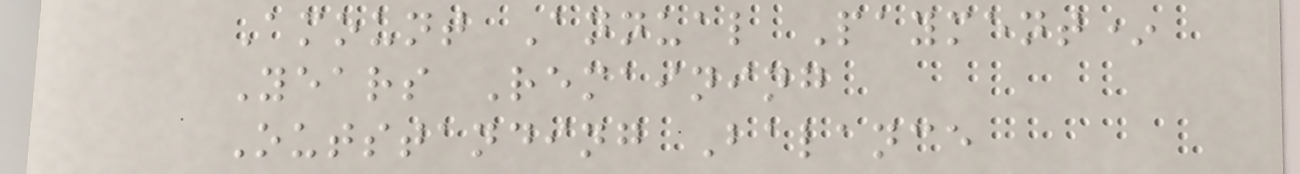Amount Annual Payment*
Years Remaining
Outstanding Balance
